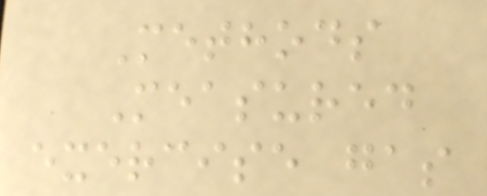Methods
Measured
exercise gas
